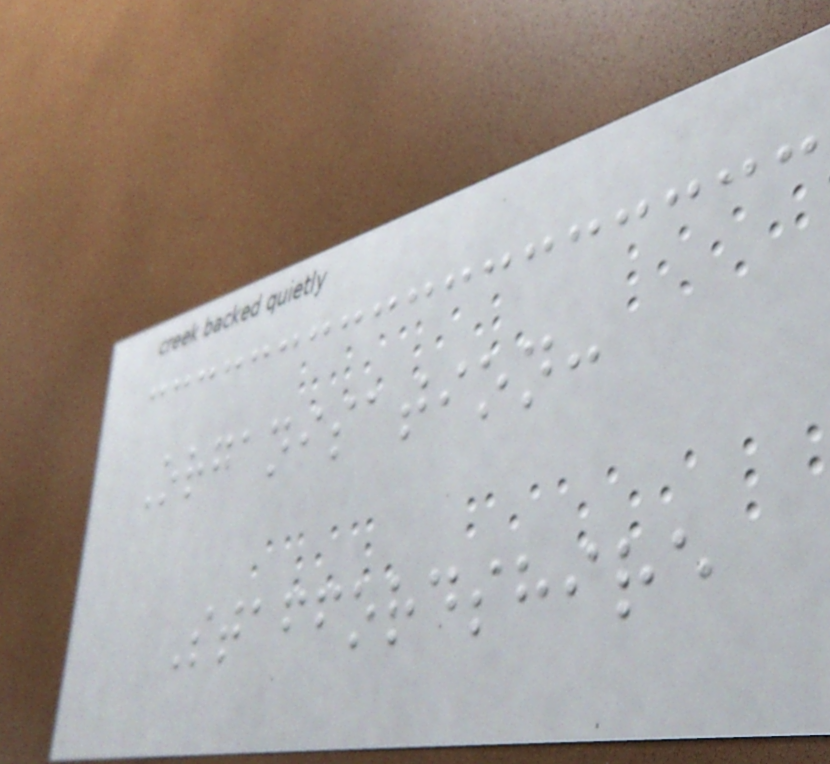Organisation:
Staffordshire
